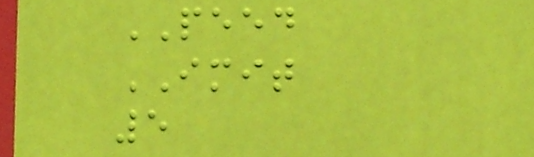PEED
IMIT
5
